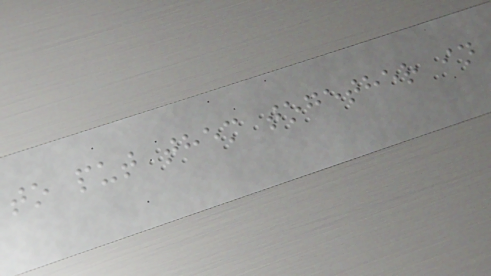to put them together in
